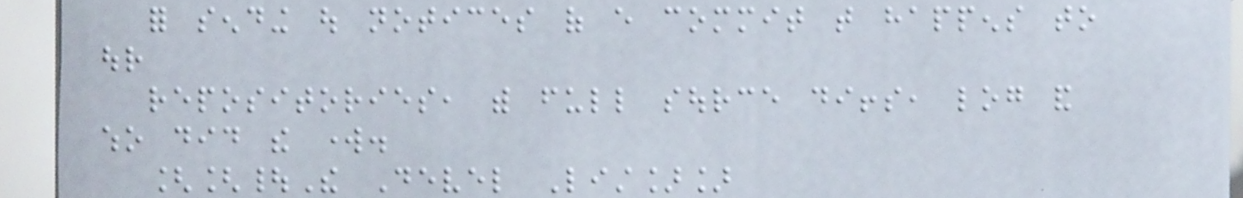for sending out notices of every commit that happens to
our
repositories, with full source diffs, log and
who did the work.
[[|The Devel List]]
